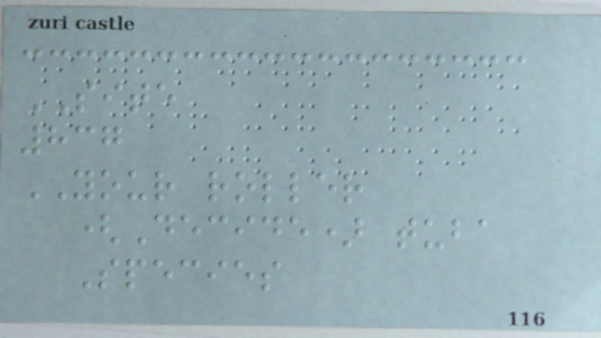SITE
837
YOUR roller
(Decide) tuba
Species
